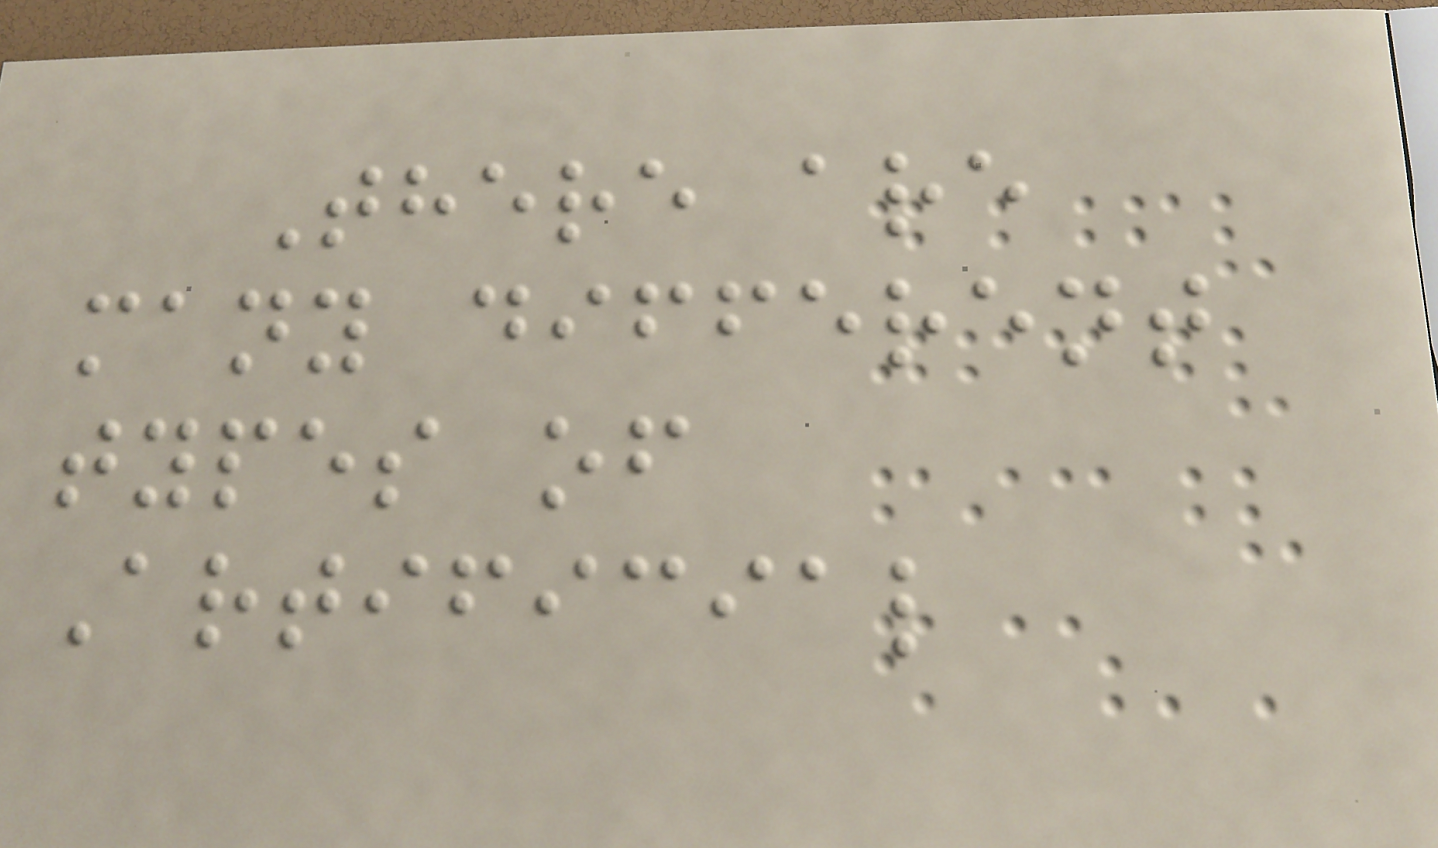There are
many different
types of
Artificial
